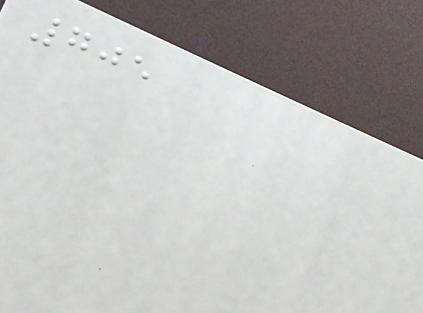705
